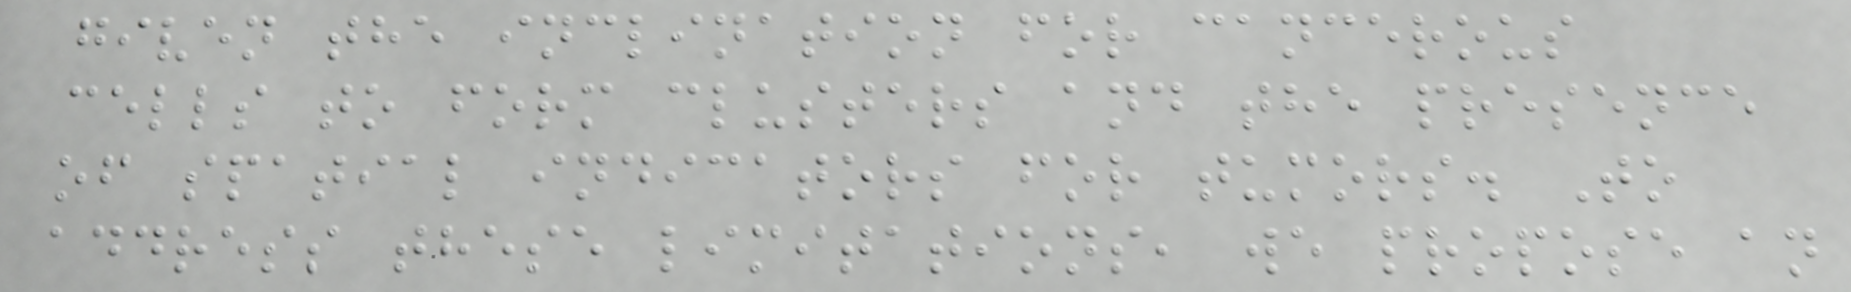given the inclination for cancerous
cells to form clusters and the presence
of spatial indicators for tumors. To
address these limitations, we propose an
